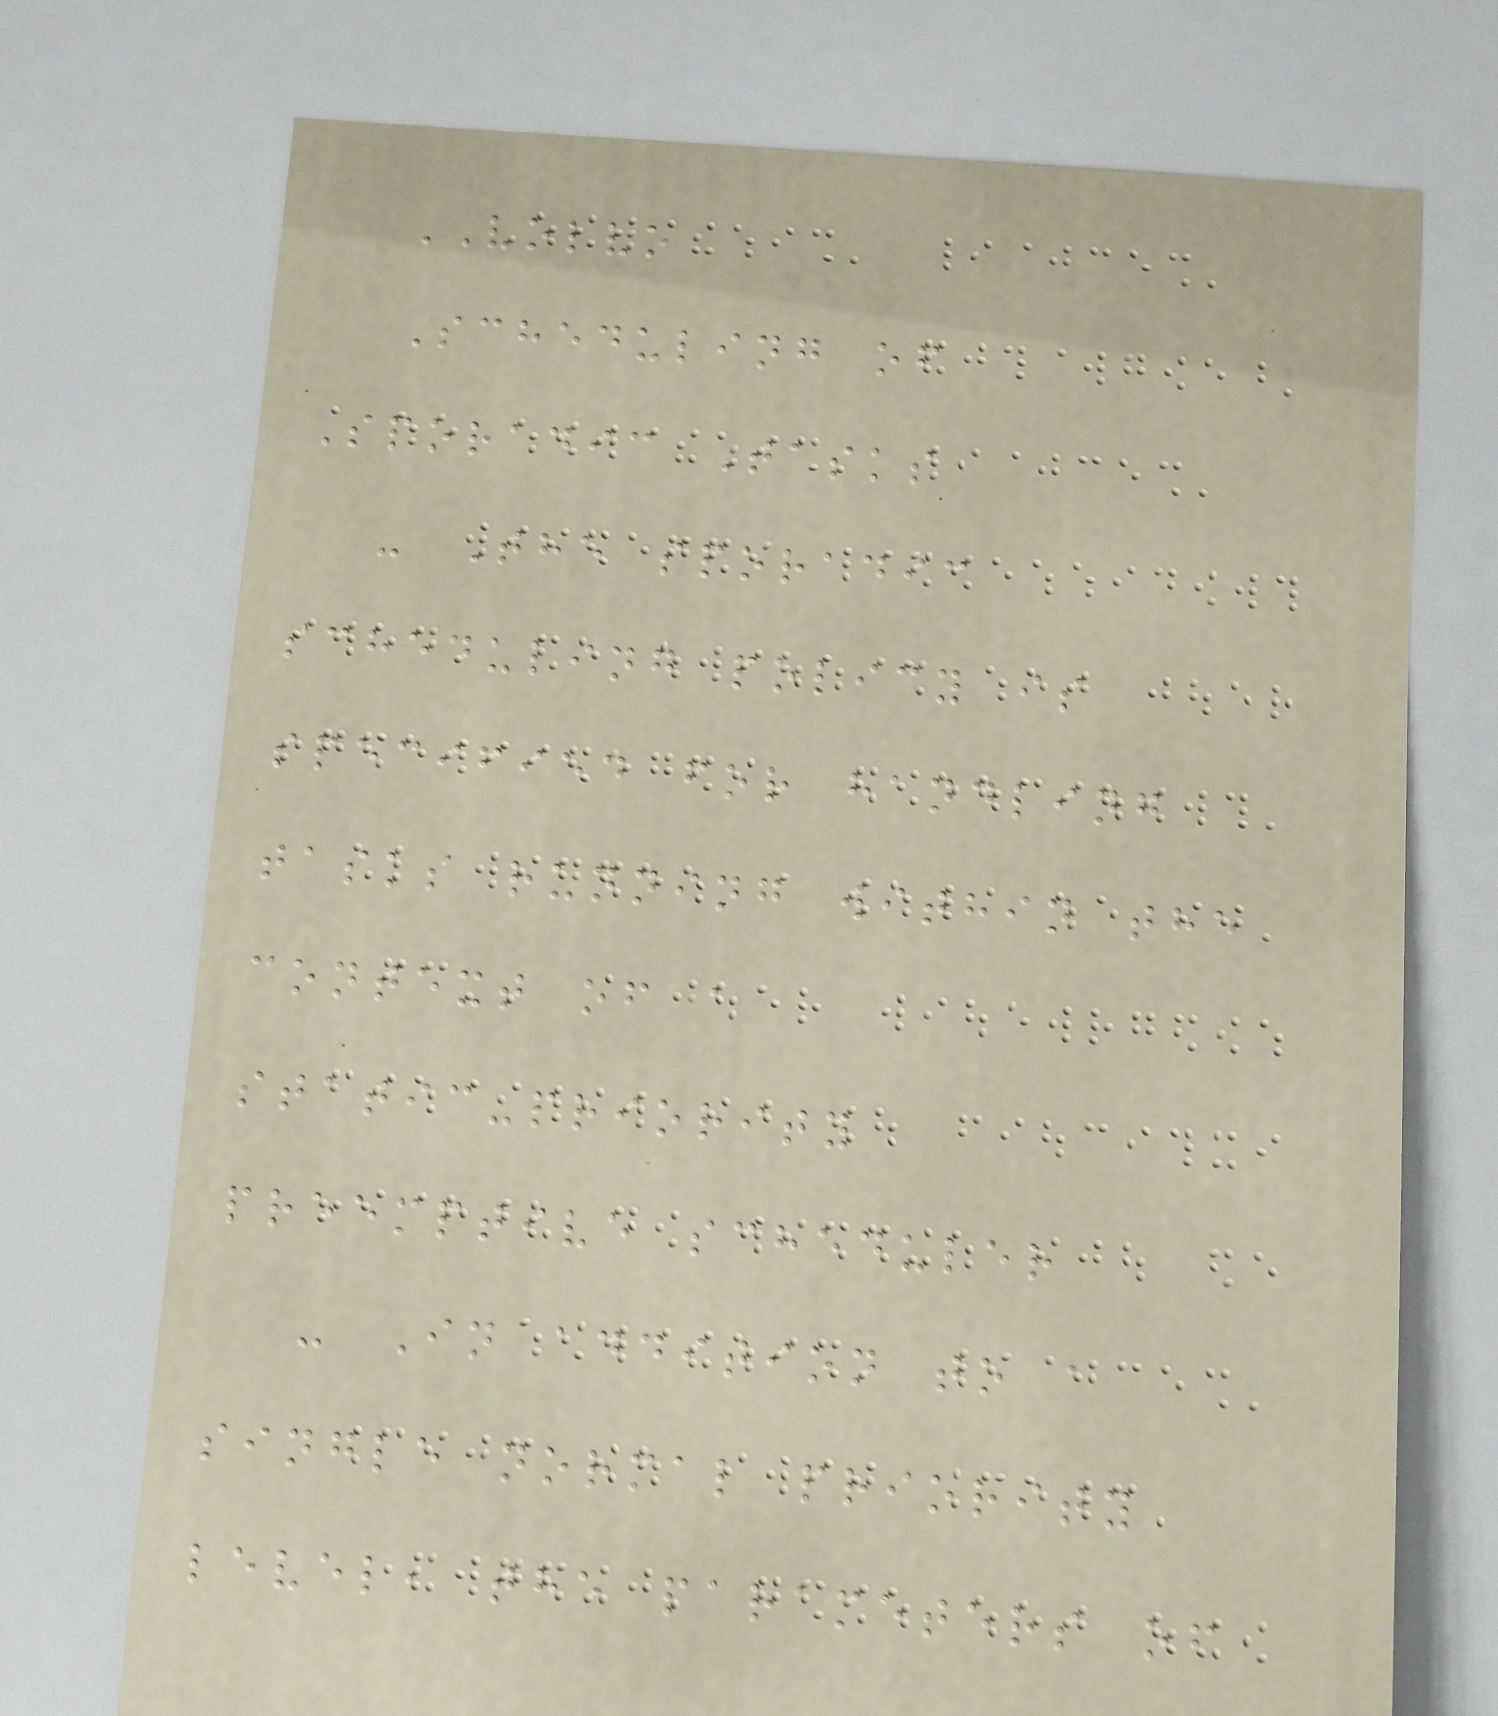VOLVO
Scheduling of
Sporadic Tasks
- The sporadic
scheduling policy is
specified for handling
tasks running within the
context of a
static-priority
preemptive scheduler
- In addition to a
single normal priority
level, the parameters of
